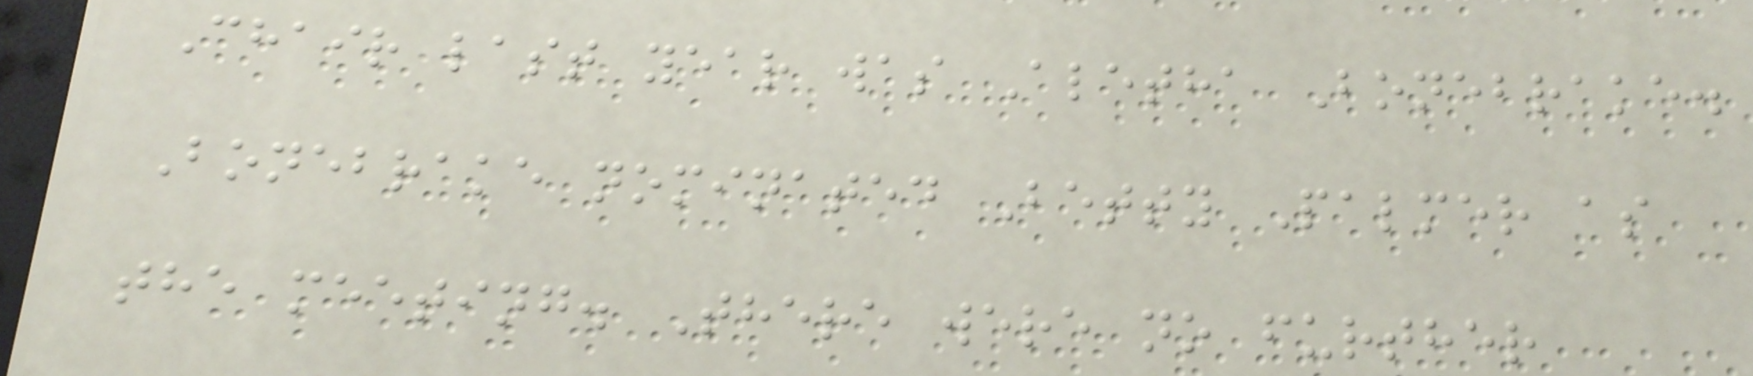Chair last year was Aletha Bonebrake.
Bonebrake nominated Betty Palmer as
the meeting. There were no further
